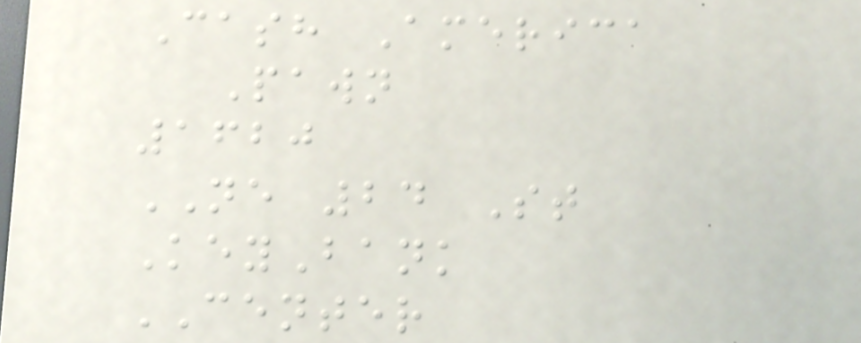Cash America
Pawn
1620
NE 24 St
KeyBank
CENTER
